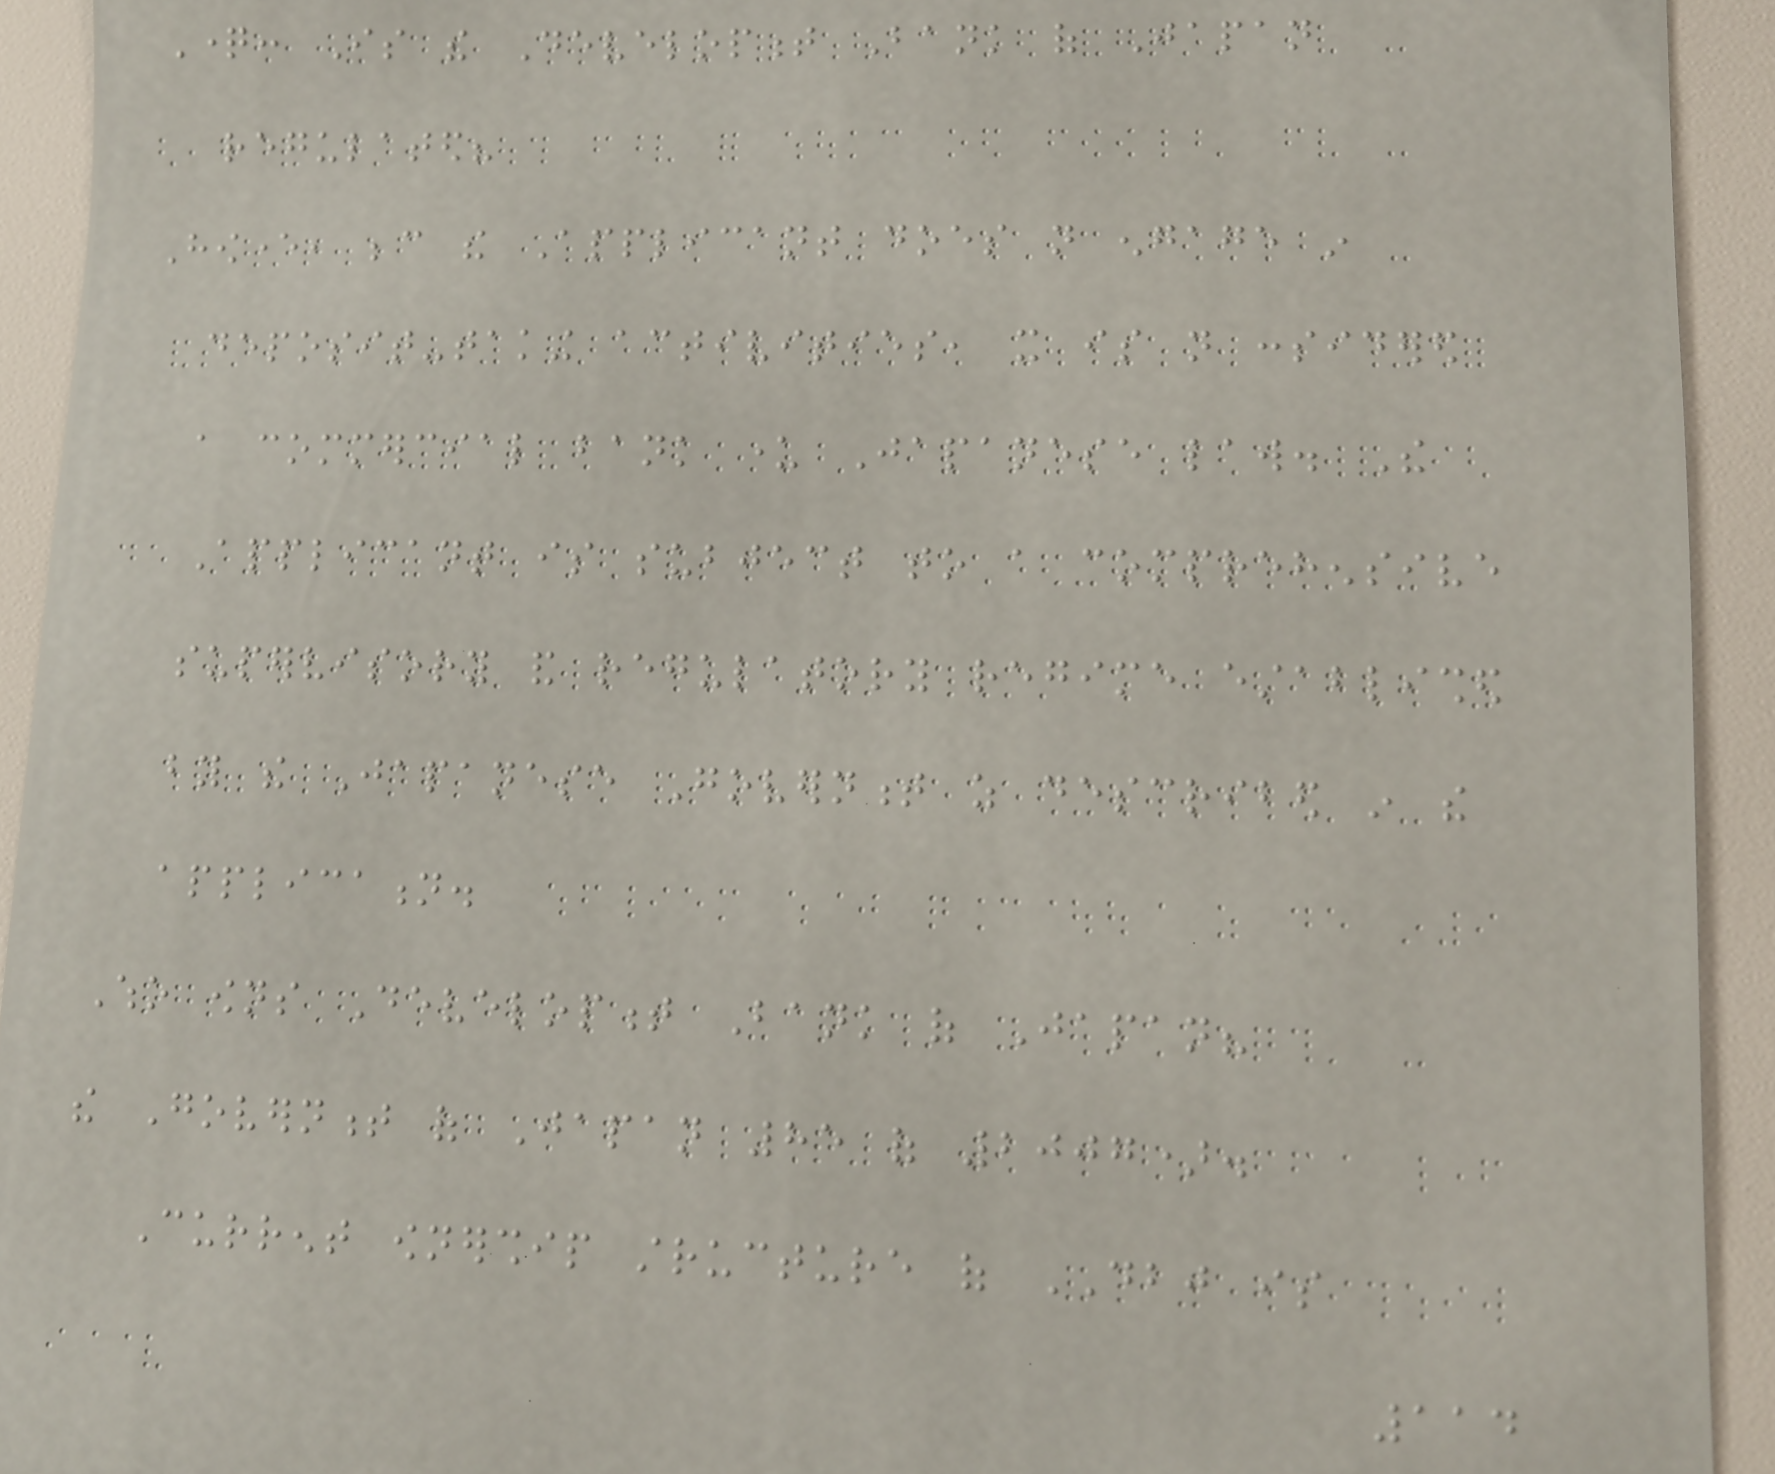Question: Is the Development Bank of Japan
regulated?
However, because the Applicant does not engage in
deposit-taking activities, it is not considered
a commercial bank under Japanese law. The
Applicant is subject to a comprehensive
supervisory and regulatory regime established
by the Japanese Government as described in the
application.
Who owns Development Bank of Japan?
the Government of Japan 85 of 2007).
Current ownership structure of DBJ is
114
